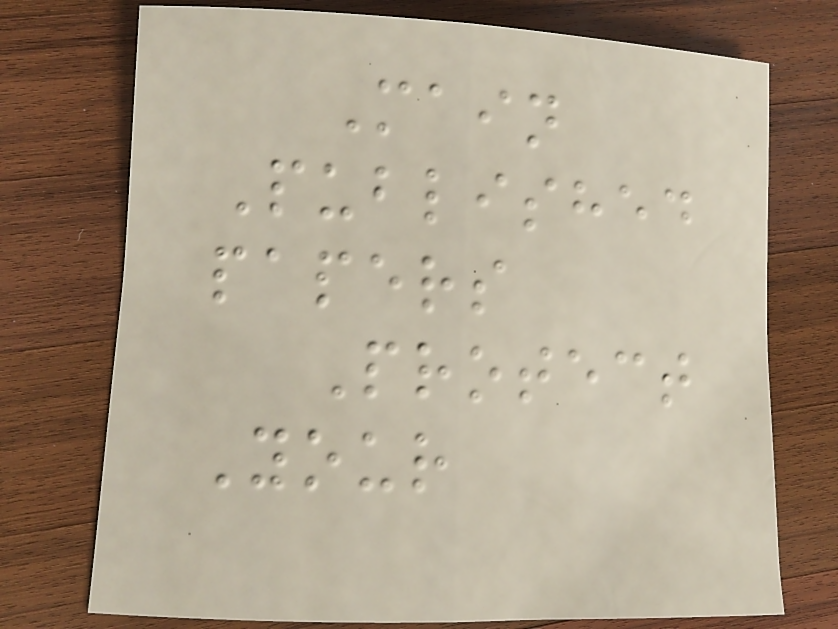Main
Published
papers
Protect
Your
